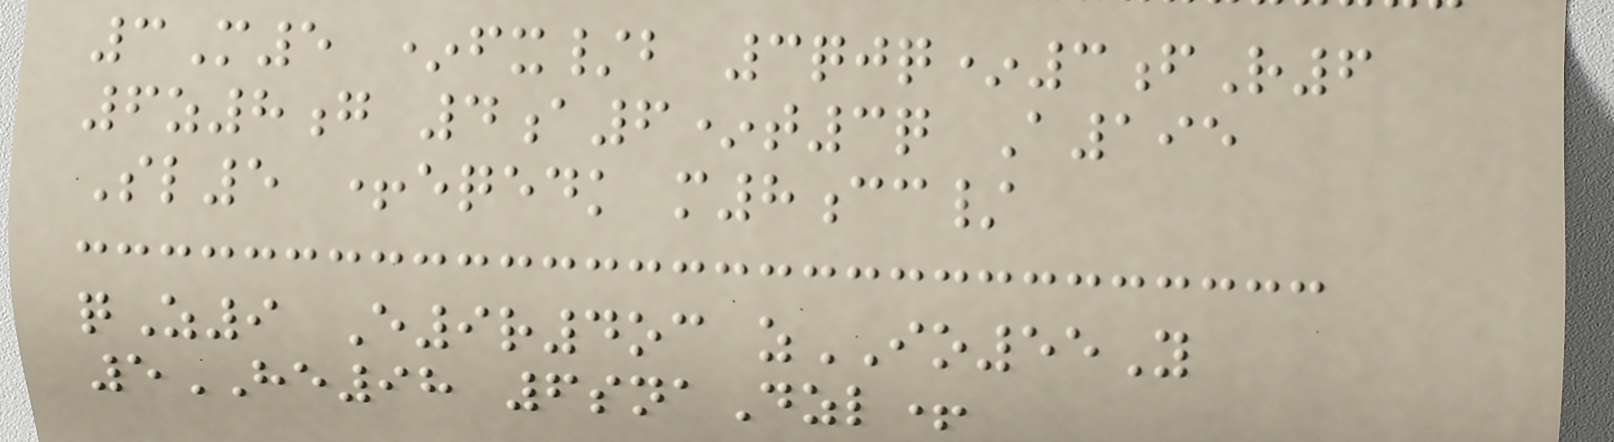3M5 *fx/b 3qjq*3fR6
6z8g 4a6*t3q A195
Sl5 +eqedk m8cc/
qZ9 E9r4oc zIO55Y
5HE98 6snaDzl+
